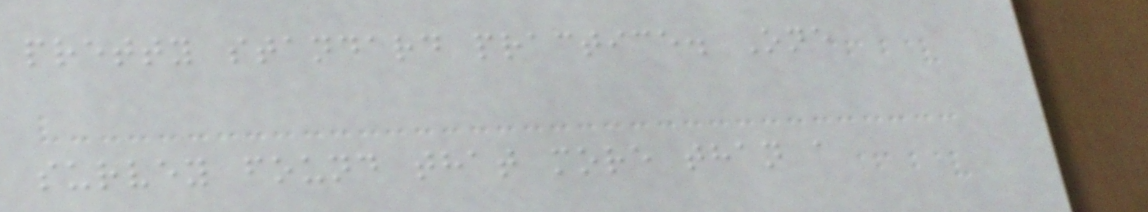pretty standard practice. One
survey found that more than a
